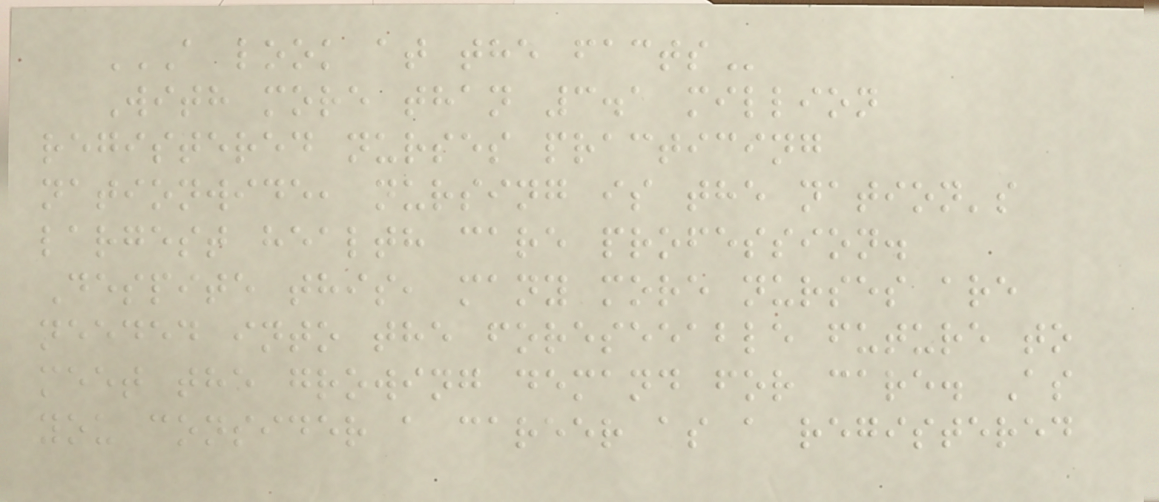A LOOK AT THE FACTS
With more than 3.1 million
registered nurses practicing
nationwide, nursing is the nation's
largest health care profession.
Despite this, many more nurses are
needed into the foreseeable future to
meet the growing demand for care. As
you consider a career as a registered
